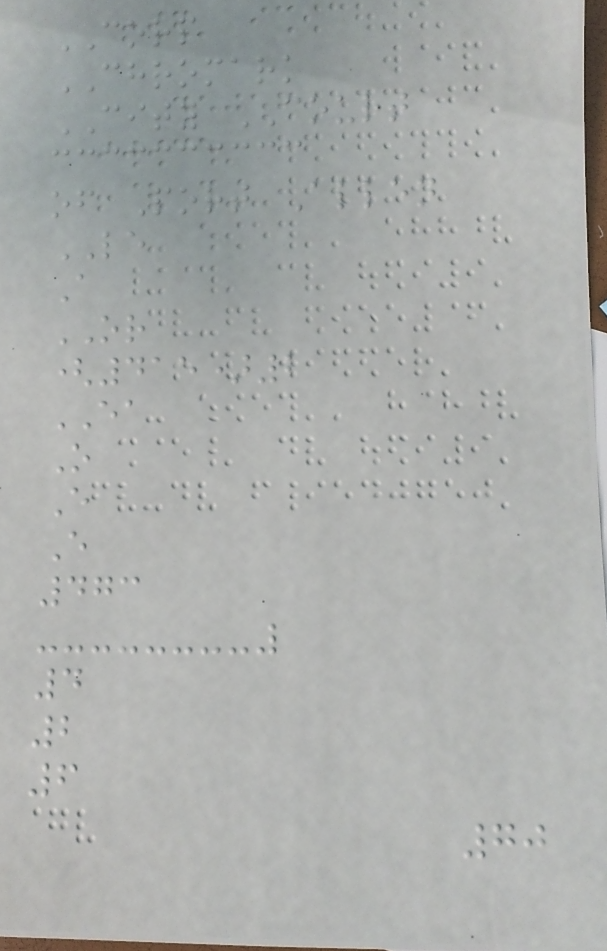CORP
CHROMARK
CITY COURT
of Port Allen
LE
A
OR
(415)2
EA
O
E
E
473
4
2
6
70
